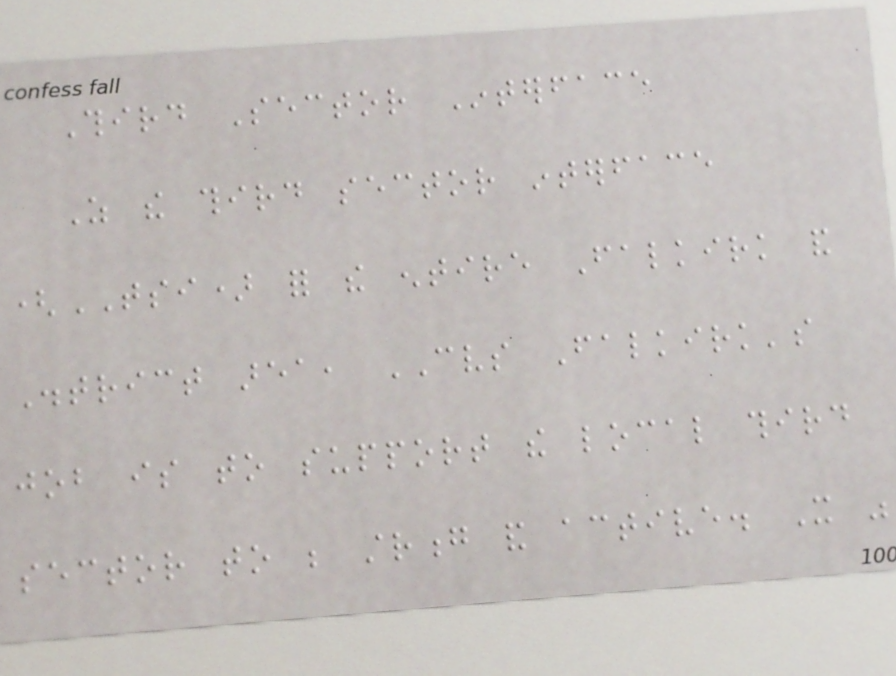Third Sector Interface
As the third sector interface
(TSI) for the entire Falkirk and
District area, CVS Falkirk's
job is to support the local third
sector to be strong and active. It was
